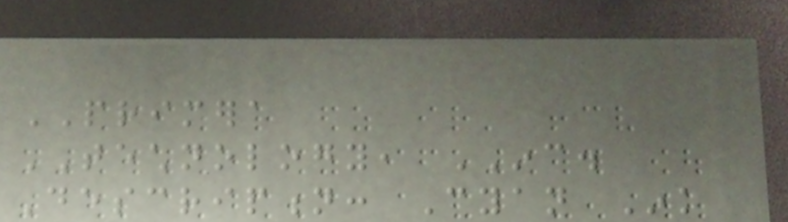PRIMERA
TECHNOLOGY, INC.
Description: Cyan Ink
